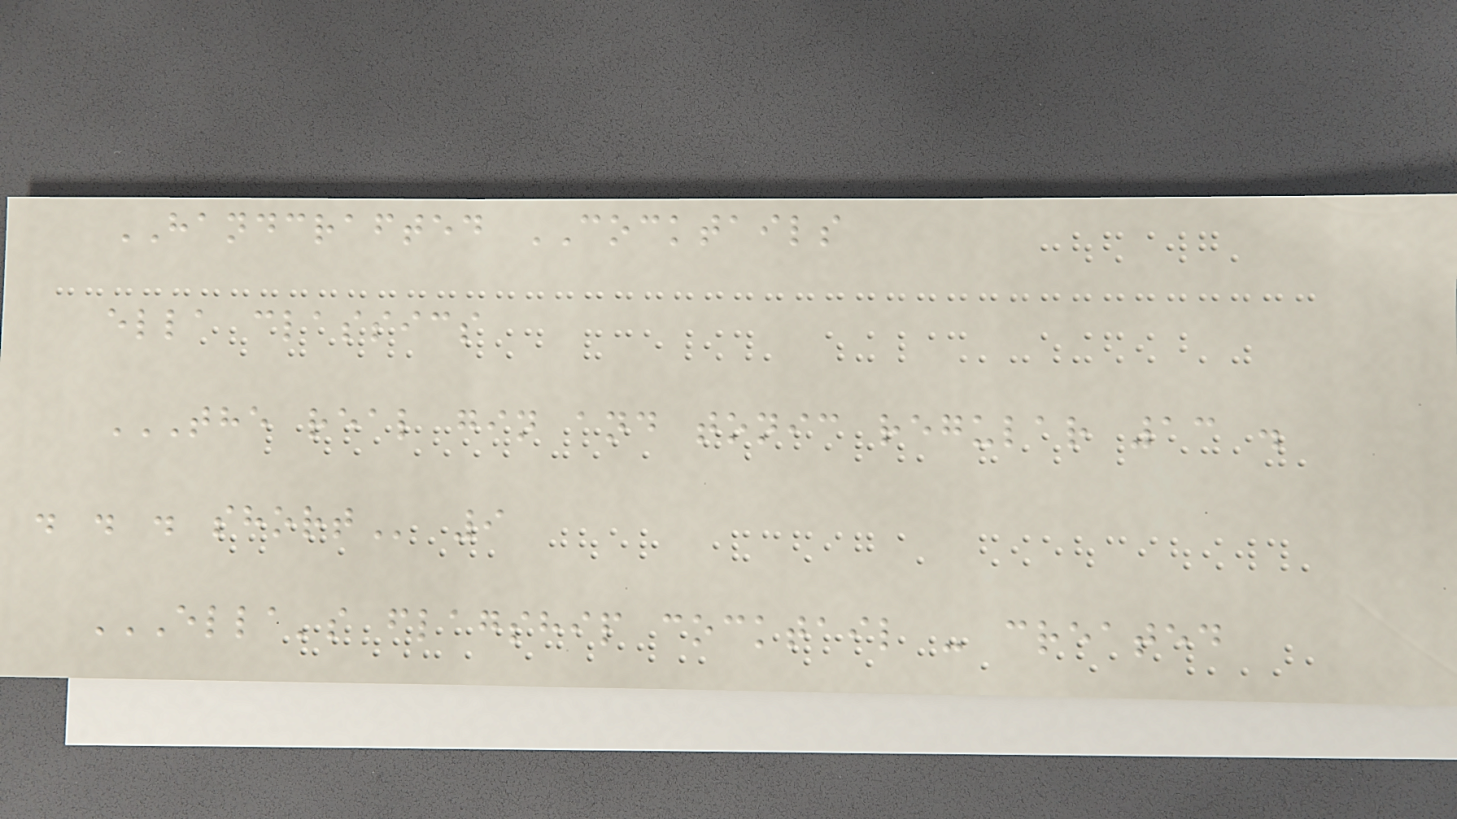HANDCRAFTED COCKTAILS
ella classics
THE REAL GIN AND TONIC REGULAR 13 .
. . . SHORT 9
ELLA'S FLAGSHIP COCKTAIL - CREATED
